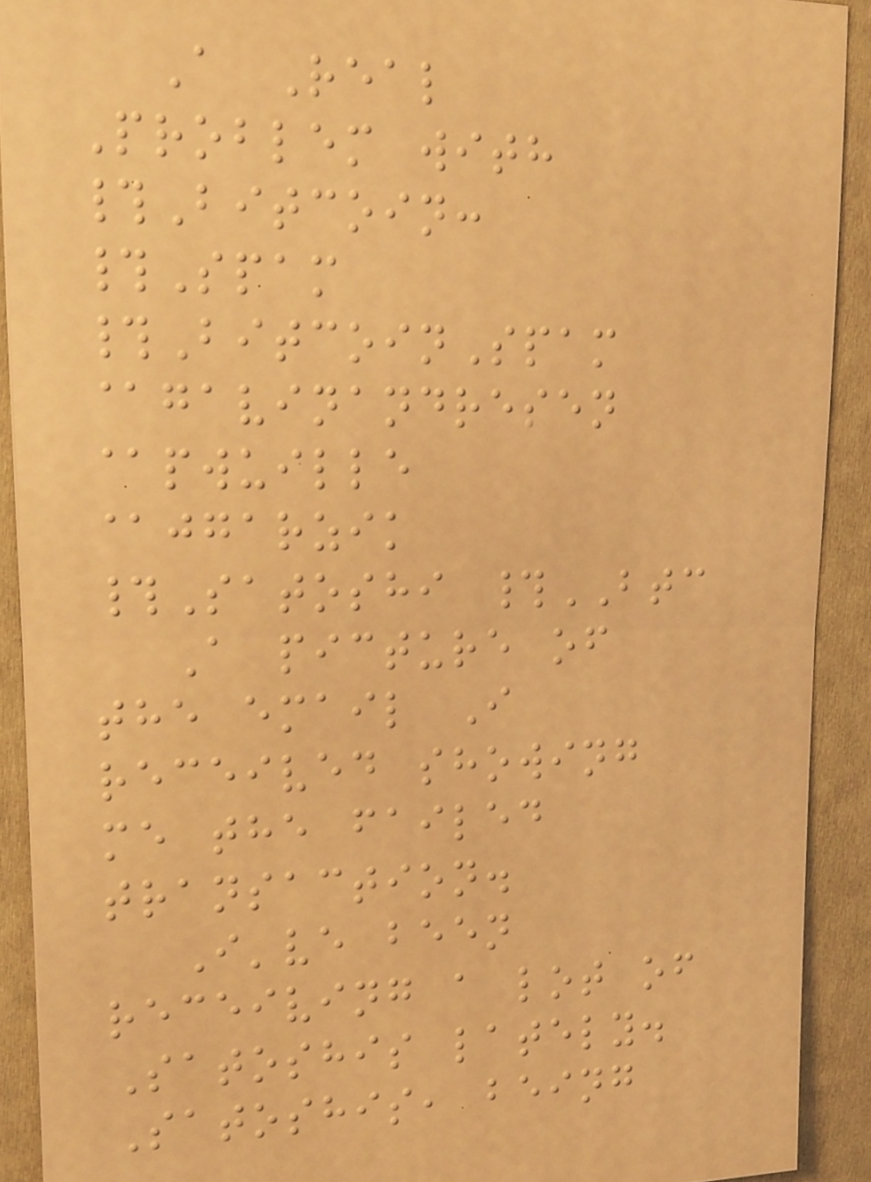A Real
Problem with
#Bitcoin:
#Spam
#BitcoinSpam
@gavinandresen
@pwuille
@jgarzik
#Satoshi #BTC
A picture of
the email I
received showing
me the failed
transaction.
I've been
receiving a lot of
Satoshis lately.
Satoshis, being
